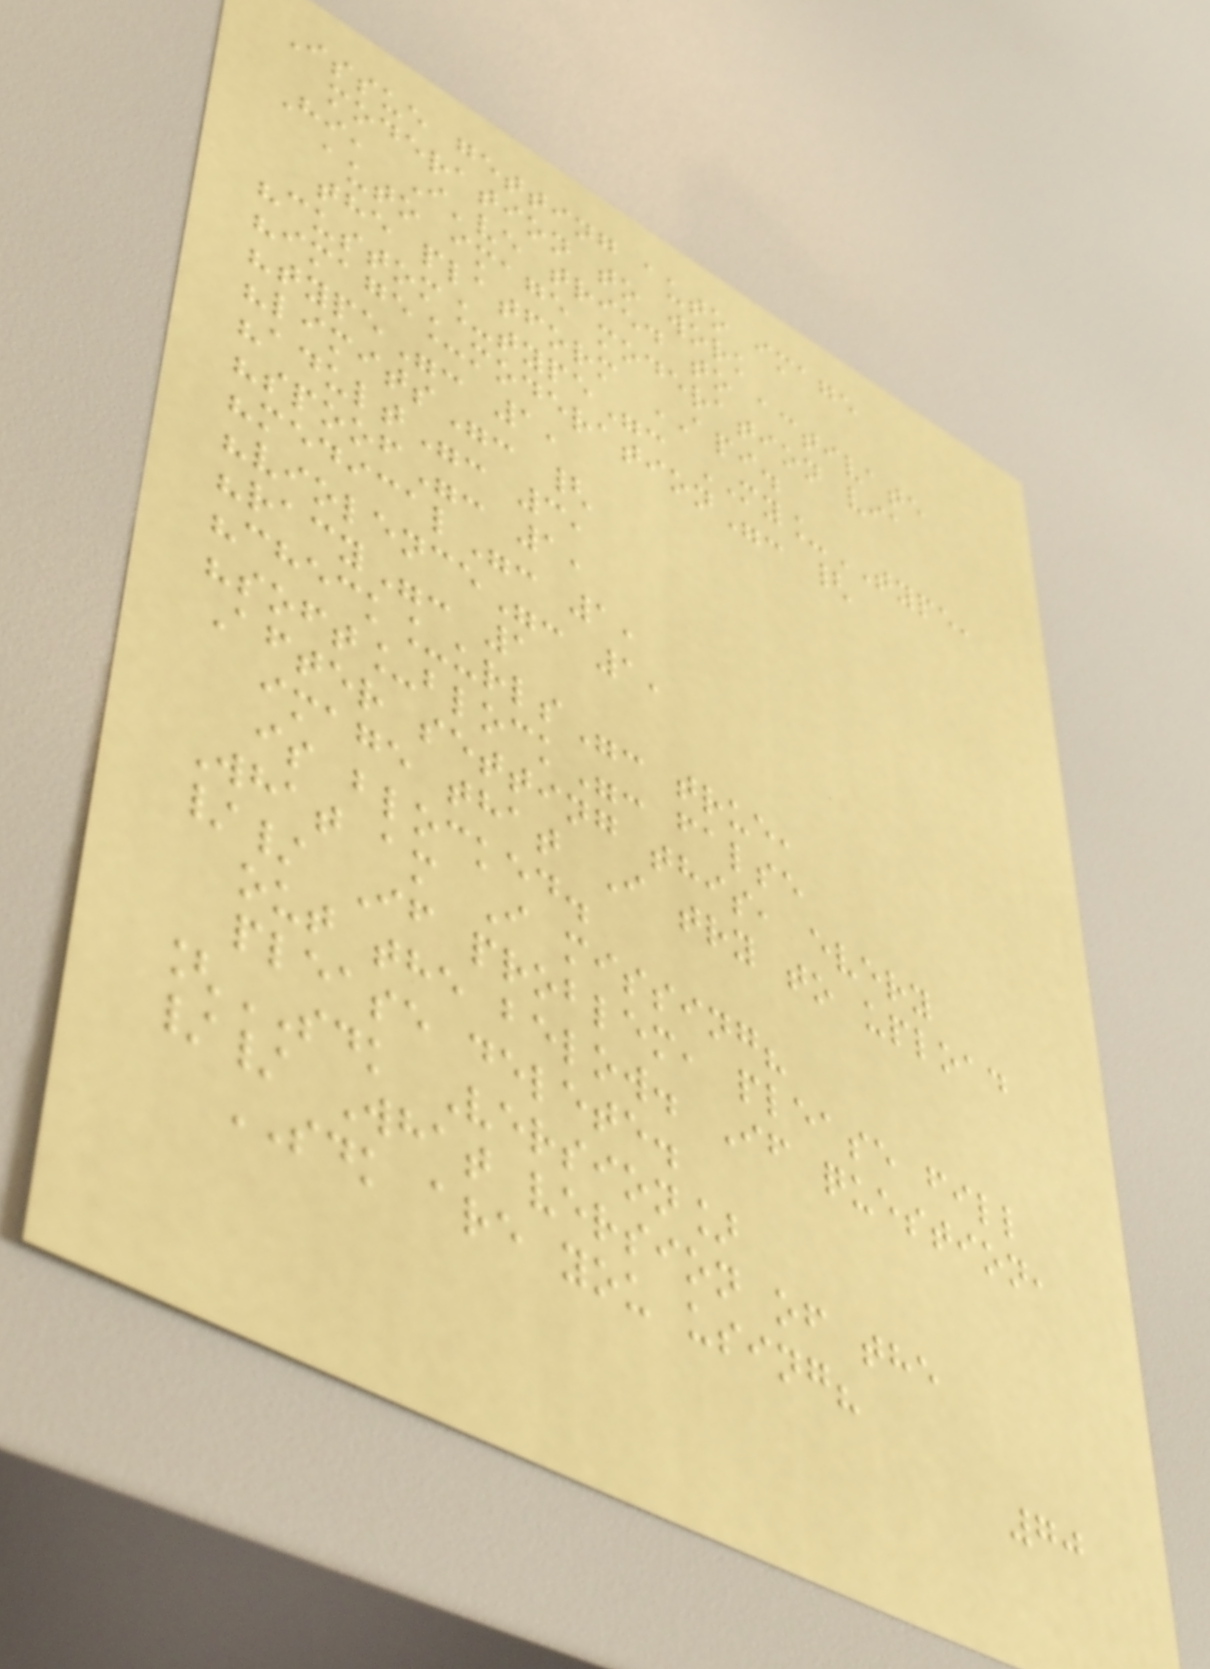Issue getting auto image
moderation to work
Hi, I've tried to activate
auto image moderation via
the platform API.
"custom_type": MY_TYPE,
"image_moderation": {
"type": 1,
"limits": {
"adult": 3,
"spoof": 1,
"medical": 1,
"violence": 1,
"racy": 1
"check_urls": true,
"soft_block": false
After setting this, every
image that I try to upload
is blocked.
What am I missing?
// If problem, please fill
out the below. If question,
please delete.
[SDK Version]
// What version of the
SDK are you using?
70
